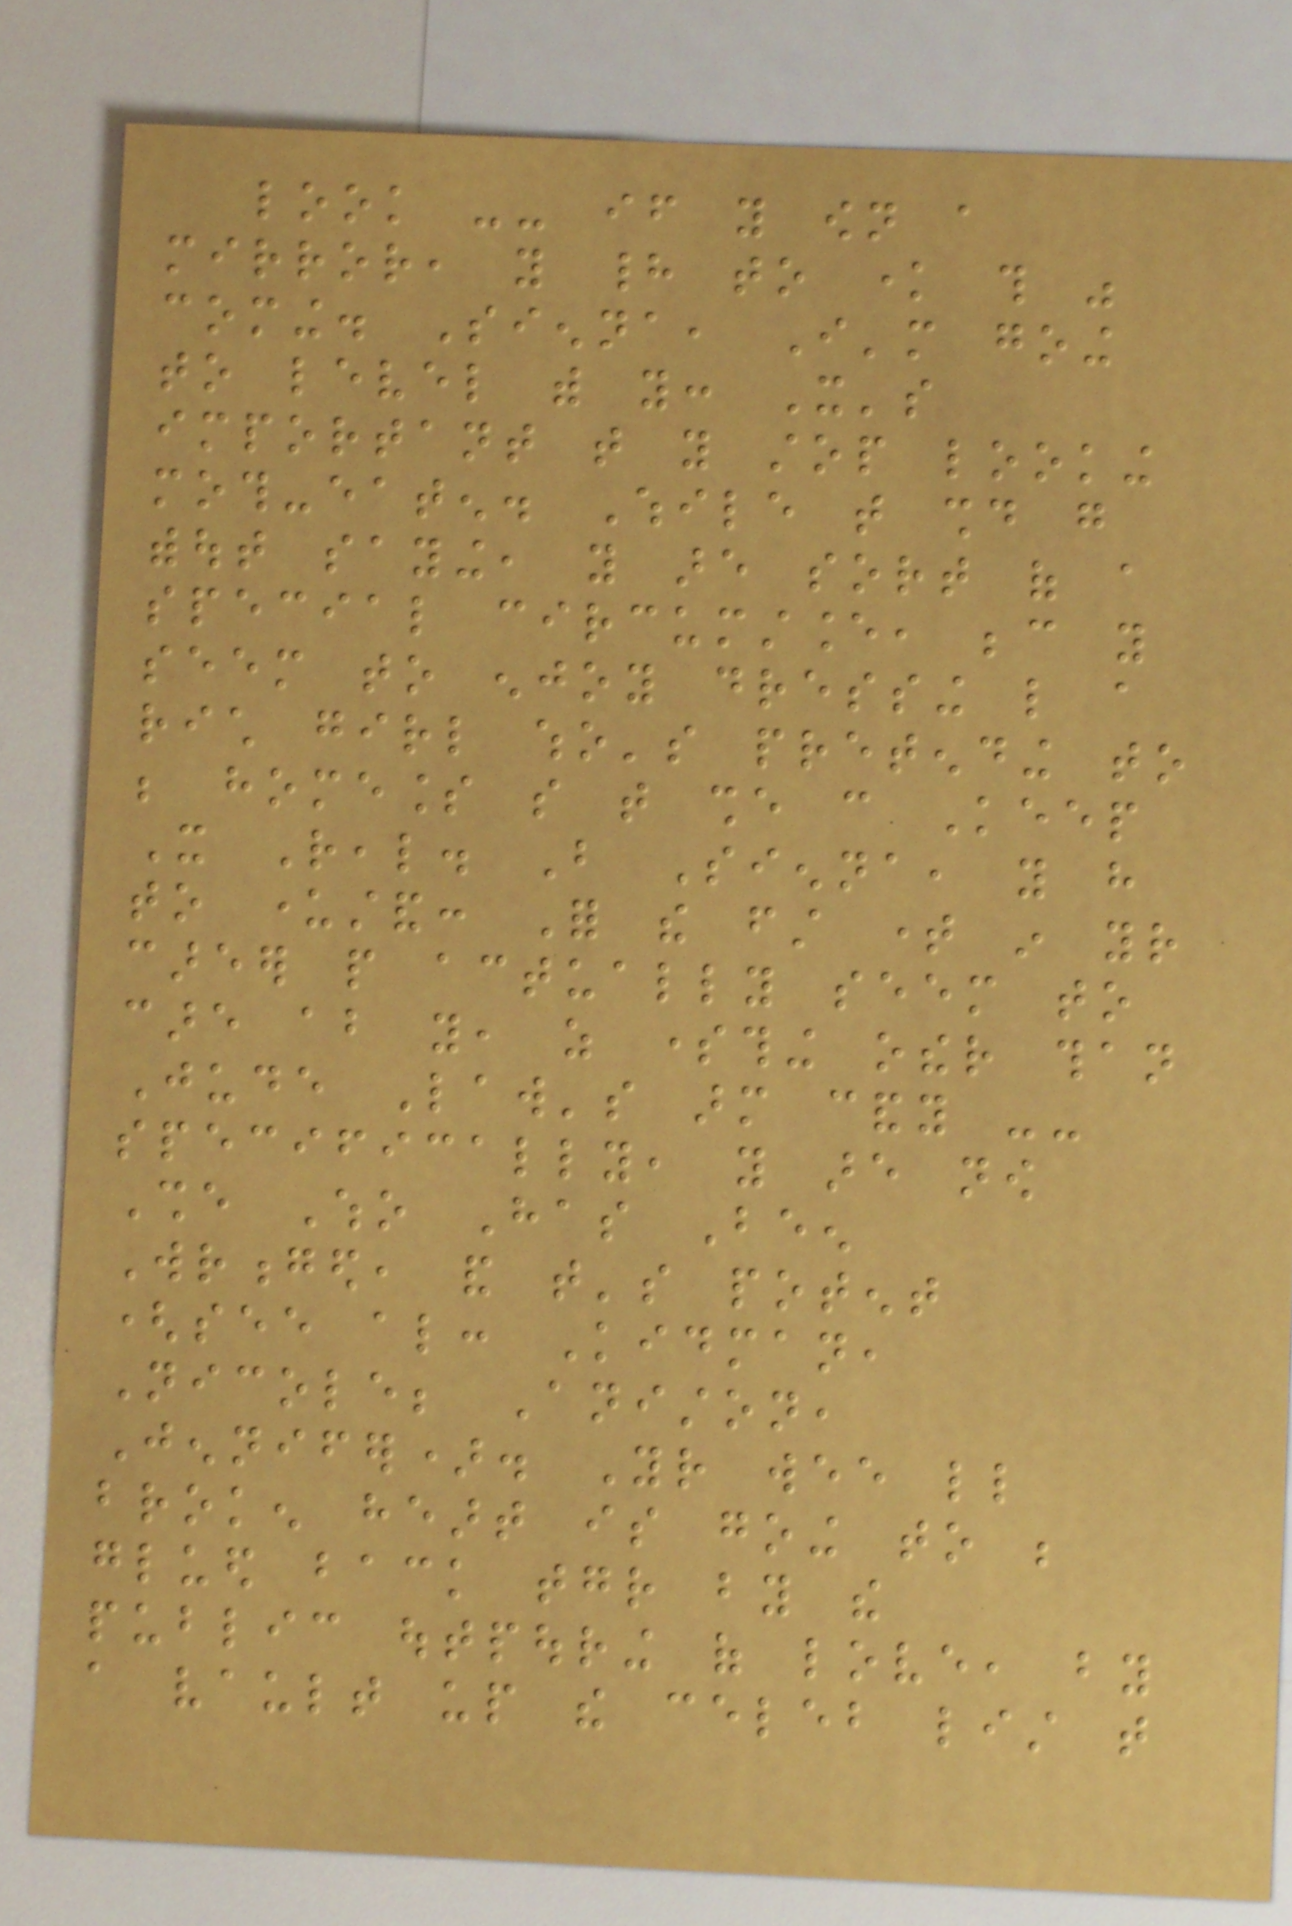look -- if you own a
mirror, you had to know this was
coming. Sienna, I'm going
to level with you: It's
important that you stop looking
moth-eaten. While that should go
without saying, you are sort of a
special circumstance, because you
seem to enjoy dressing like a
rich girl who's pretending to
be homeless so that she can Keep
It Real. But Sienna, you have
to understand: For the first time in your
career people actually seem to
care about you, as something other than
Jude Law's arm candy --
specifically, you are now
She Who Has Been
Wronged, and that's potent
(see also: Kidman,
Nicole; Aniston,
Jennifer). Your wee little
broken heart is going to be
glued back together by the
public outpouring of love, by
a vault up the celeb list that
